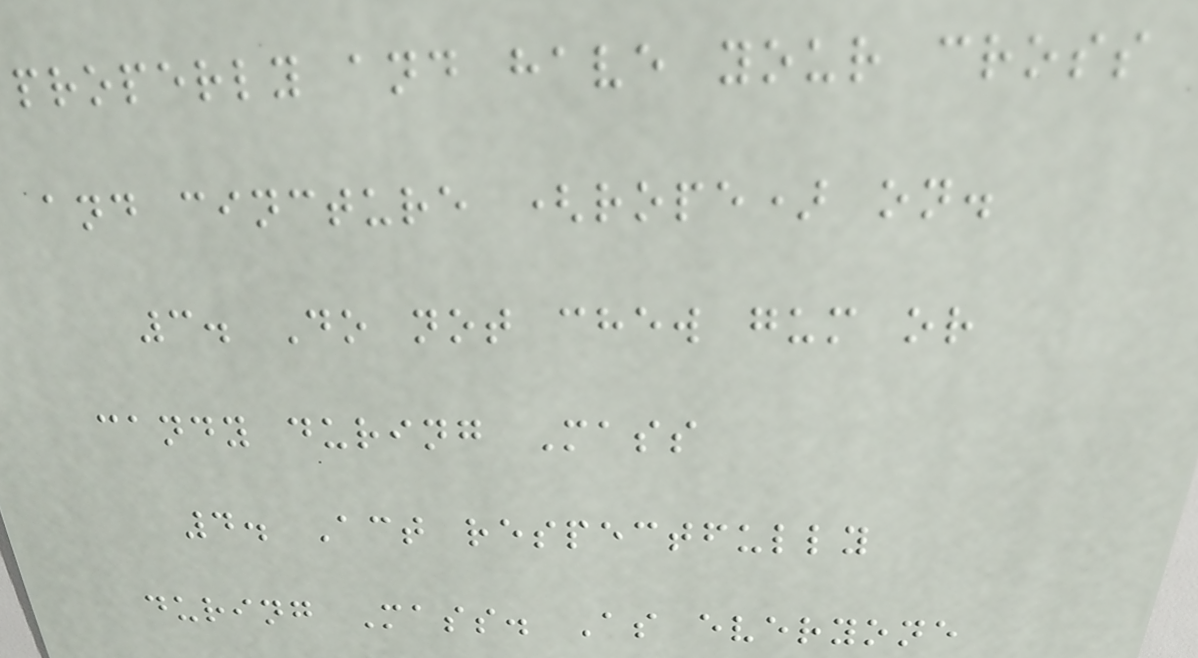properly and have your cross
and cincture (rope) on.
3. Do not chew gum or
candy during Mass
4. Act respectfully
during Mass. As everyone
